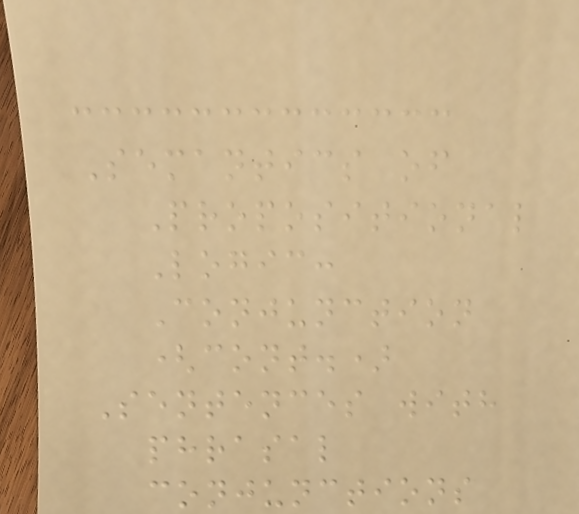Semantics of
Propositional
Logic:
Conjunction
(cont.)
Sentences with
phrasal
conjunctions
